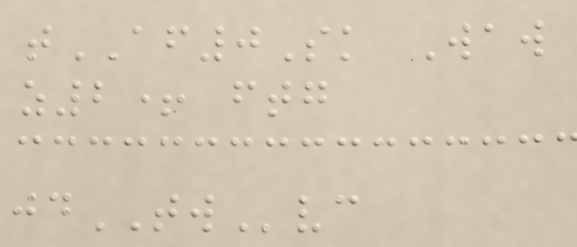tAF0Sk Waw
z2+ ftg
jdTWvc
